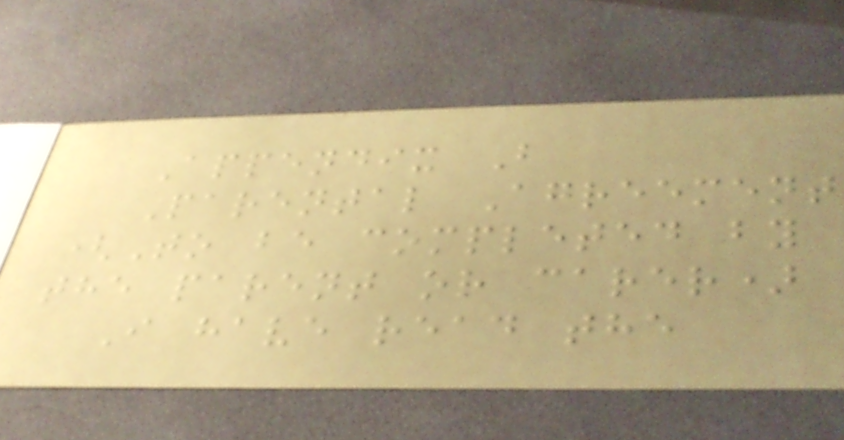Appendix B
Parental Agreement
(To be completed by
the parent or carer)
I have read the
